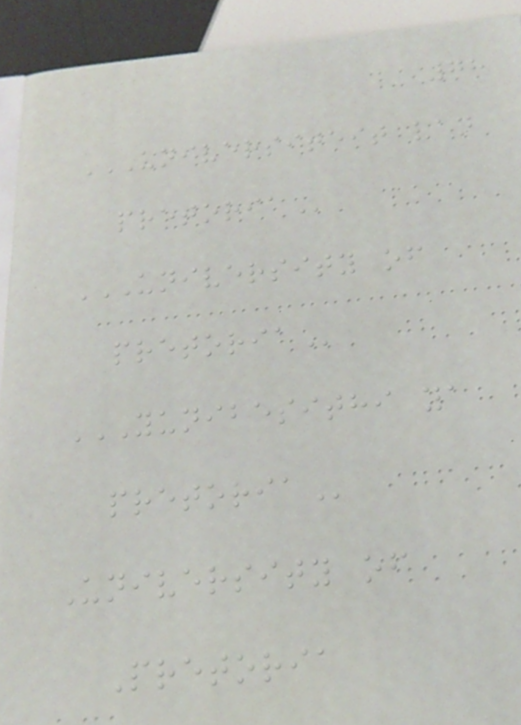78
UNIVERSITEIT VAN
PRETORIA
UNIVERSITY OF
PRETORIA
YUNIBESITHI YA
PRETORIA
University of
Pretoria
